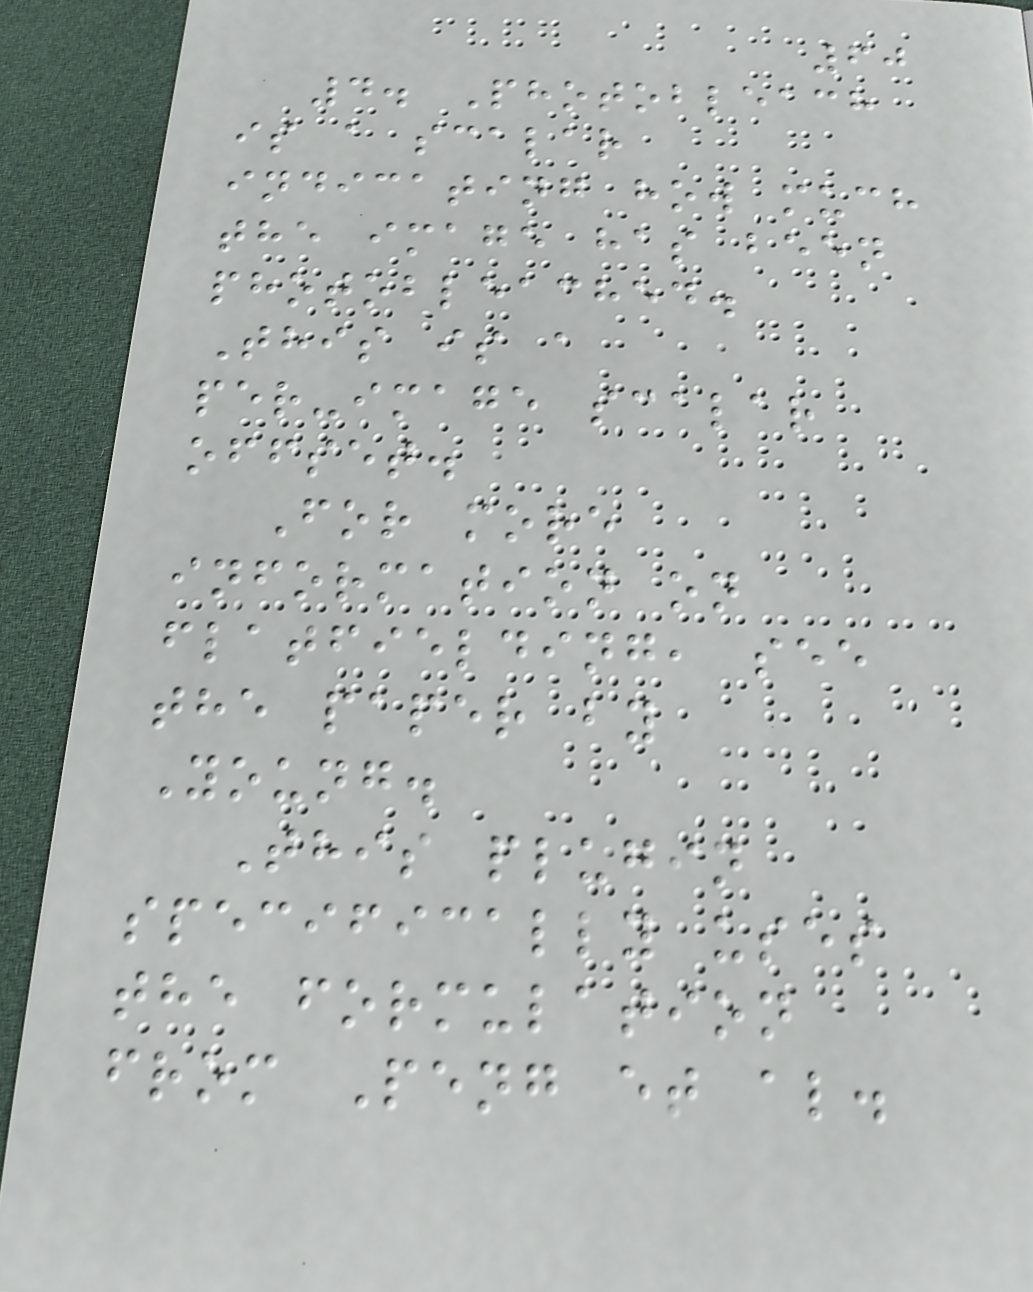60
4. Photobleach
is a scalar
indicating how much
the image has been
photobleached.
This is a
per-image scalar
offset.
For more
information on
flatfielding, see
the paper by
Young.
This plugin
specifically uses
the formulation
from Peng et al.
